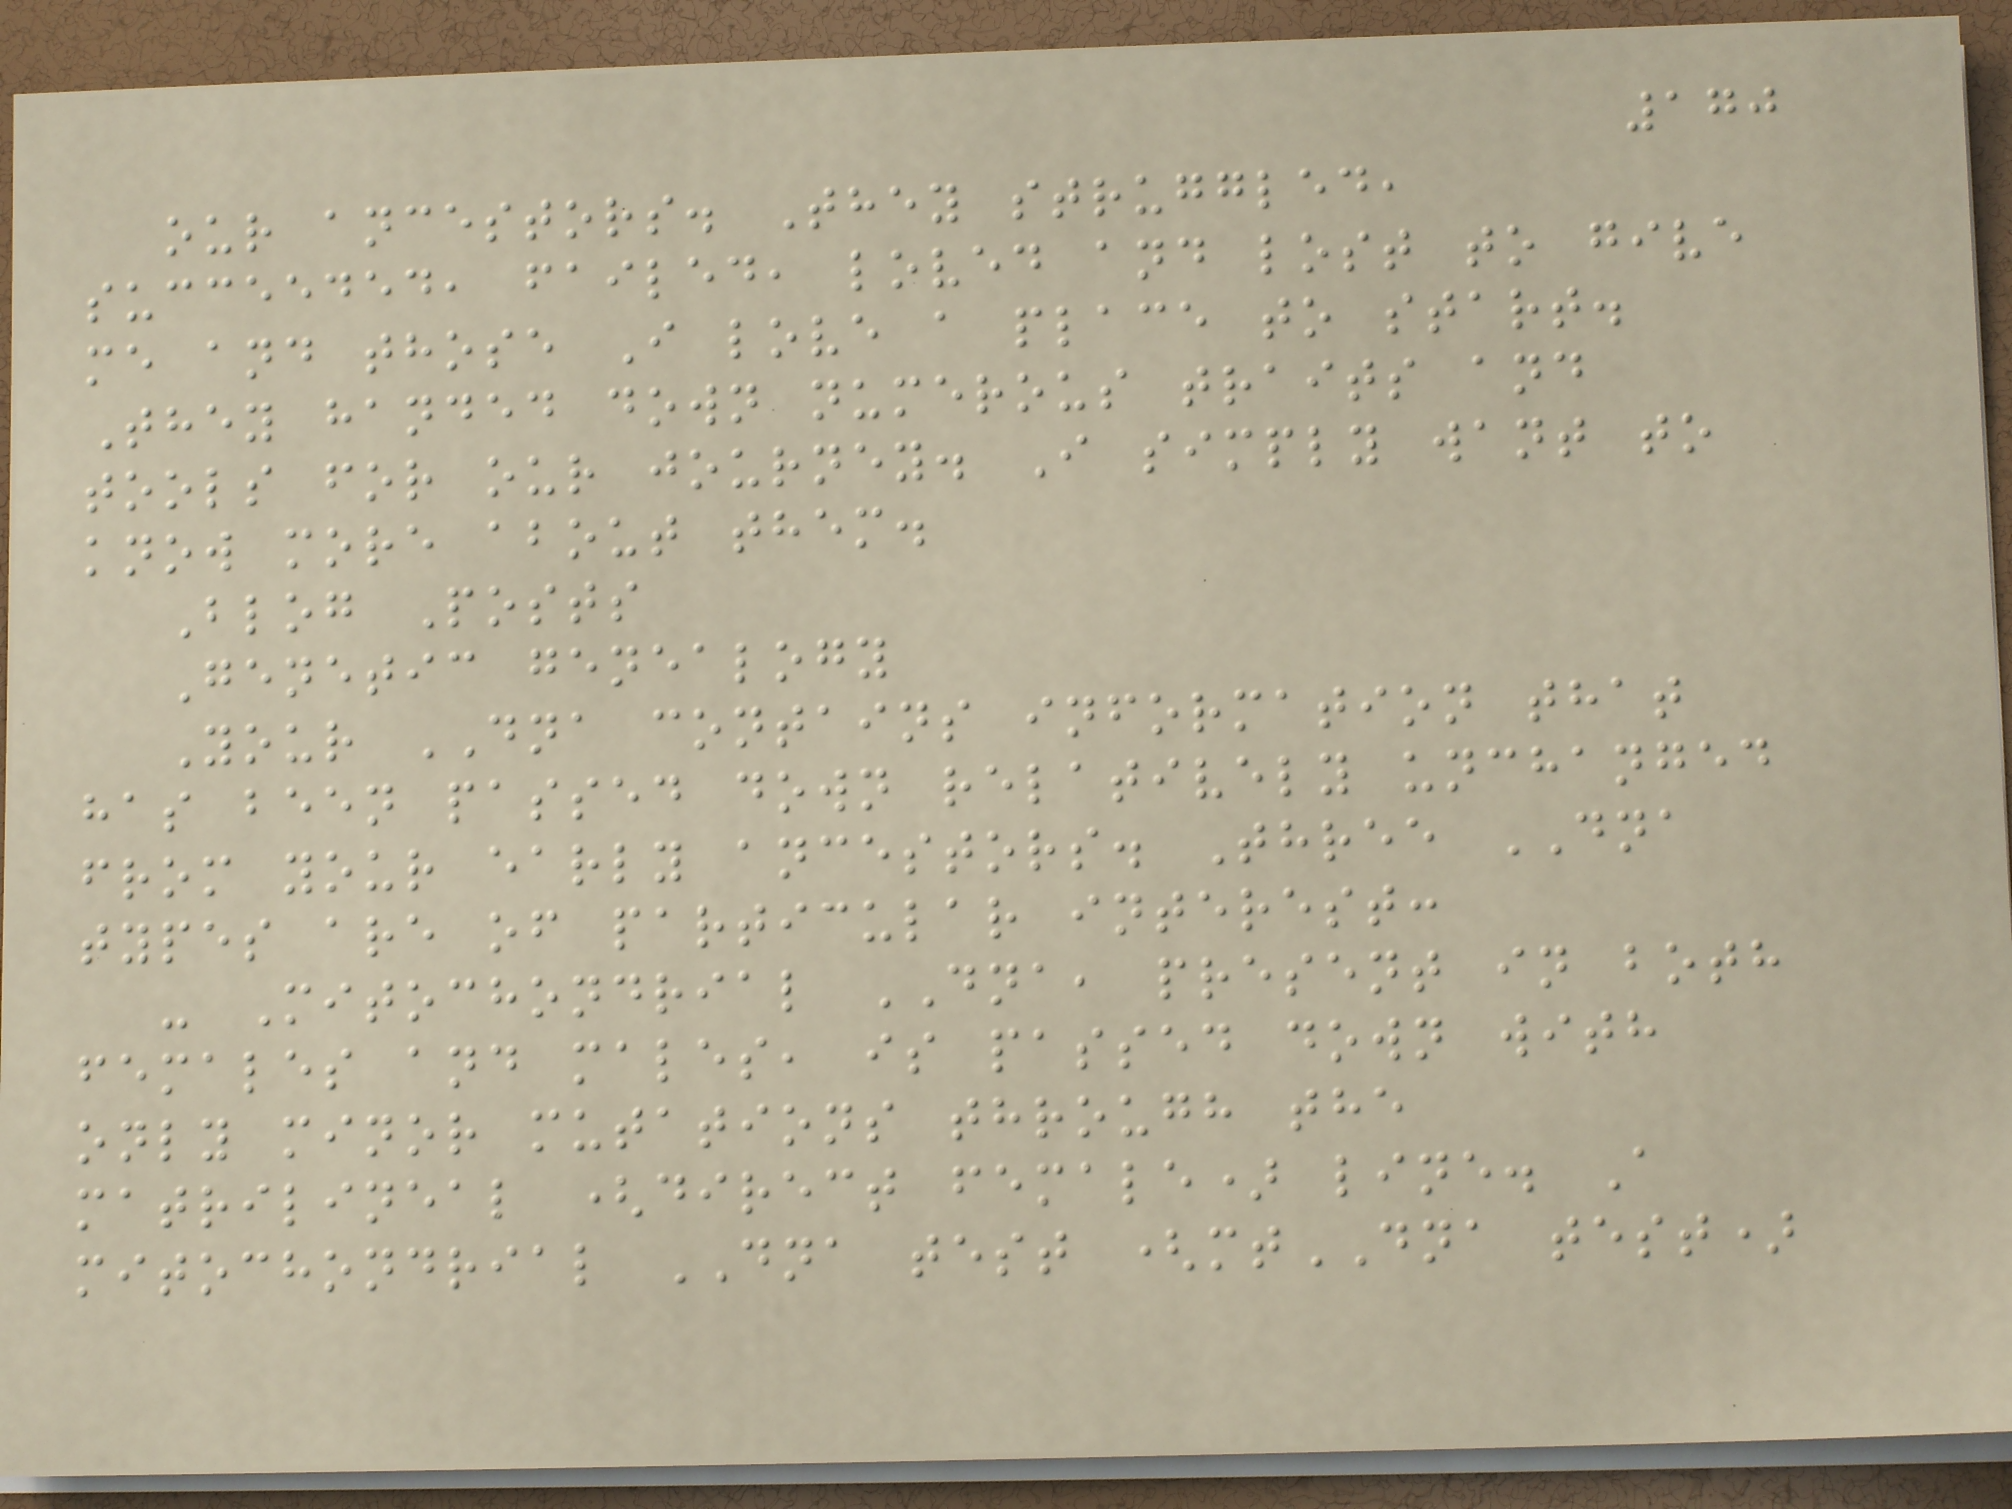170
our ancestors. They struggled,
succeeded, failed, loved and lost to give
me and those I love a place to start.
They handed down numerous traits and
tools for our journey. I simply want to
know more about them.
Blog Posts
Genetic genealogy
Your DNA contains information that
has been passed down relatively unchanged
from your early ancestors. Three DNA
types are of particular interest:
- Mitochondrial DNA, present in both
females and males, is passed down with
only minor mutations through the
matrilineal (direct female) line. A
mitochondrial DNA test (mtDNA test)
